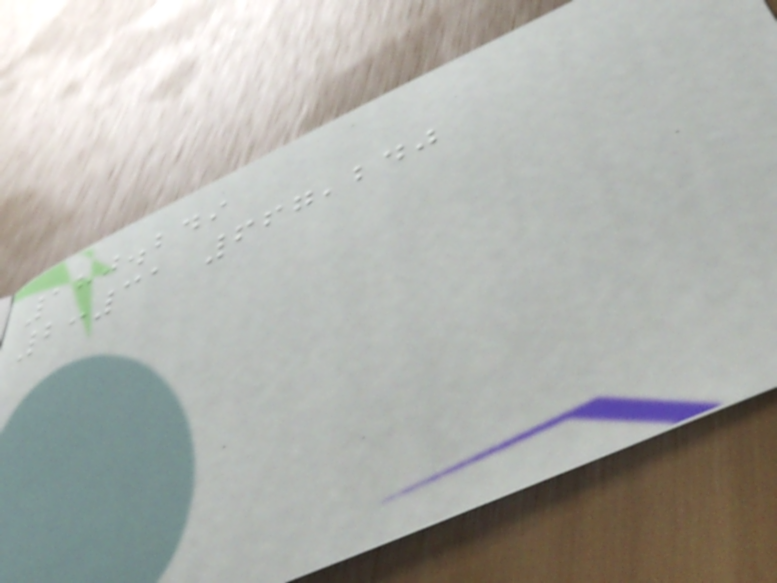180.249
2:31 667,240
